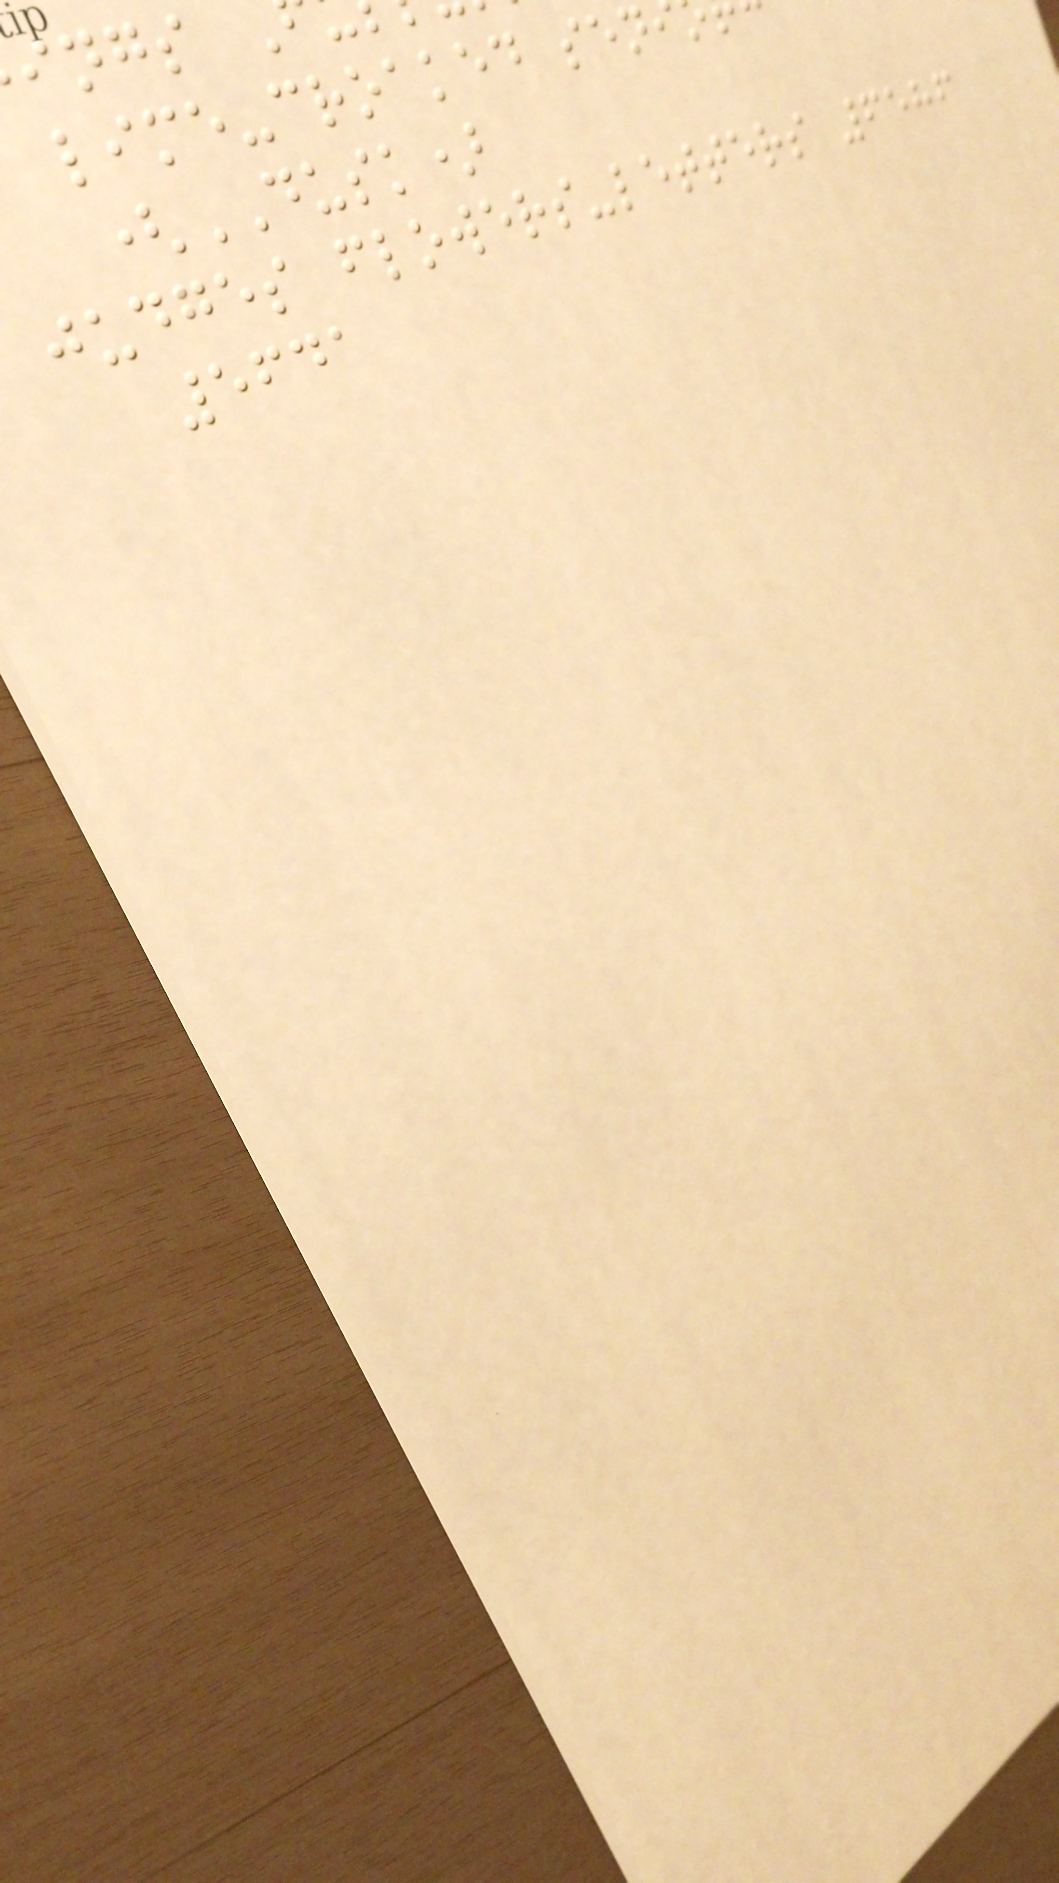lime-croaked sen
(DUSK)
judges flowers-letters 6586
5641
